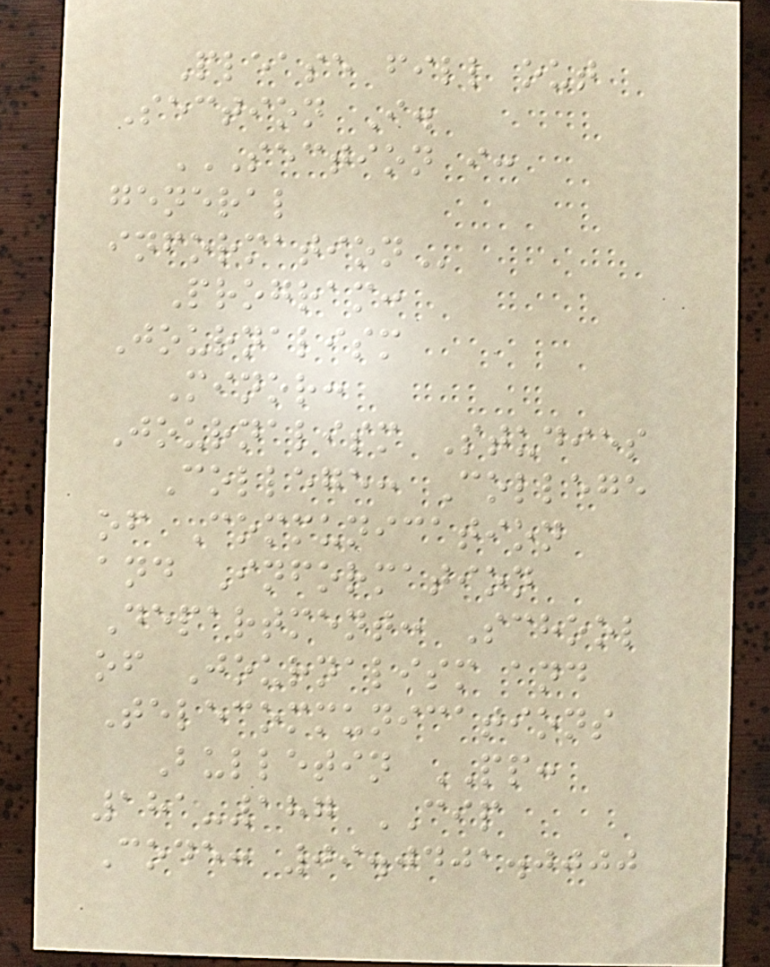Please fill out
Section I.
SECTION I:
GENERAL
INFORMATION
Program:
Journalism
Minor:
Journalism Studies
College: College
of Communication
and Information
Department: School
of Journalism and
Telecommunications
Bulletin PP:
181-187 CIP
Code: 09.0401.0000
